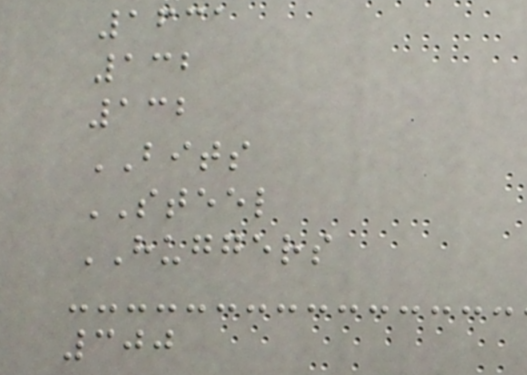1631
132
132
BITS
STEEL
HUGGERS
300
